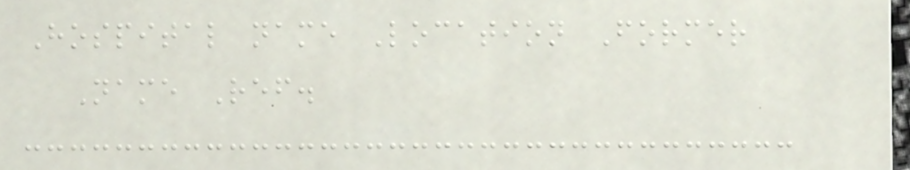Hospital name Location Former
Name Ref.
